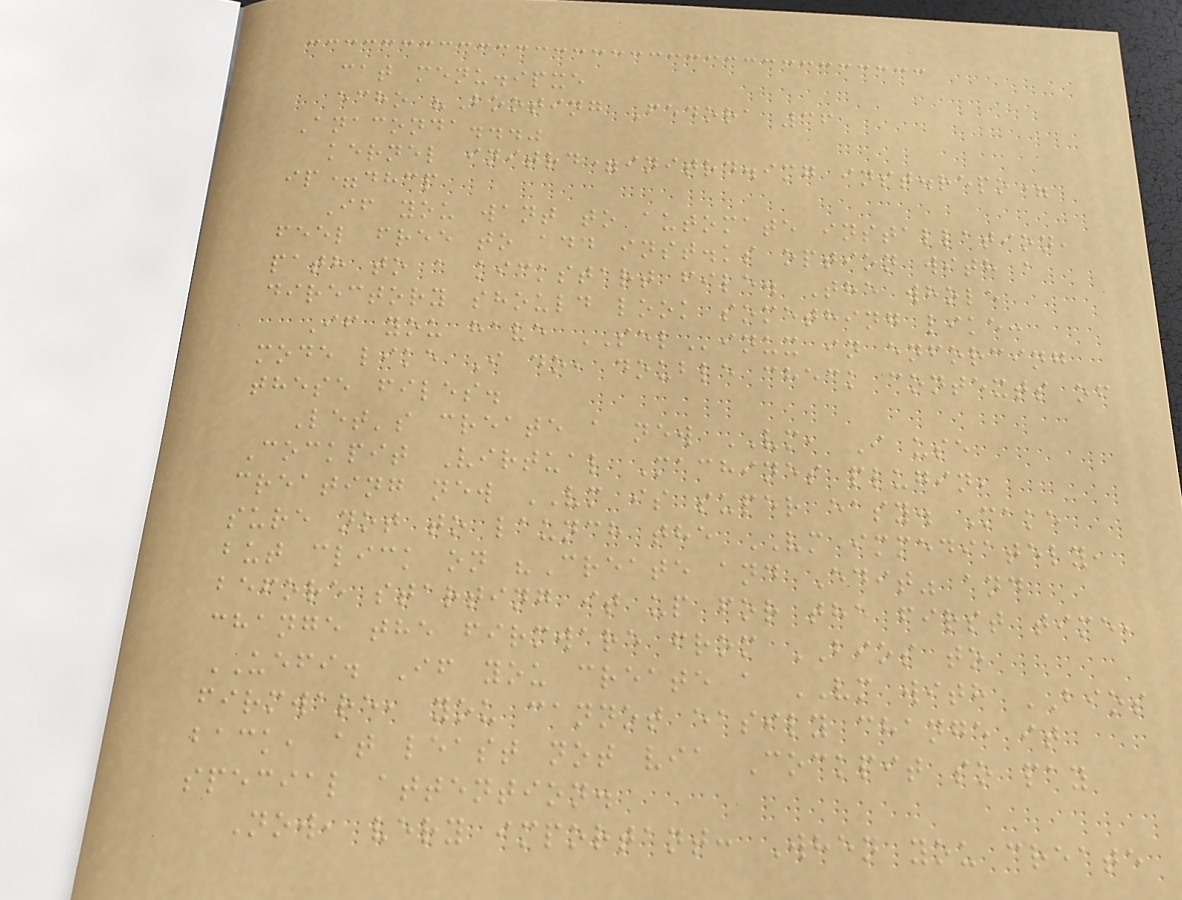cat menu.ipxe
echo "Booting Fedora 36
Anaconda..."
kernel initrd=initrd.img inst.repo=
ip=dhcp
If you want to automate installation,
feel free to add inst.ks option with a
path to a kickstart file. The whole
directory should look something like:
If you have SELinux in enforcing
mode like I do, double check contexts of
these files.
Let's create a new VM, I use
Cockpit Virtual Machines plugin,
creating new VM is super easy. Make
sure not to launch the VM immediately,
but click on "Create and Edit" and
before starting it up for the first time,
change the firmware from BIOS to
UEFI. If you create a VM with BIOS
firmware, you cannot easily change it
back, at least not via Cockpit so pay
special attention.
Now, very important: When you create
